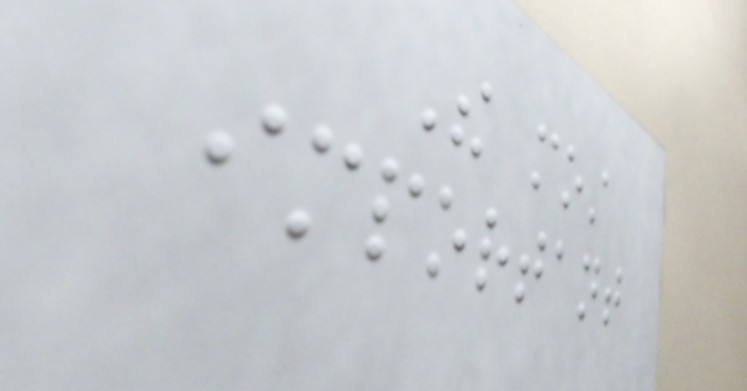The most
important
